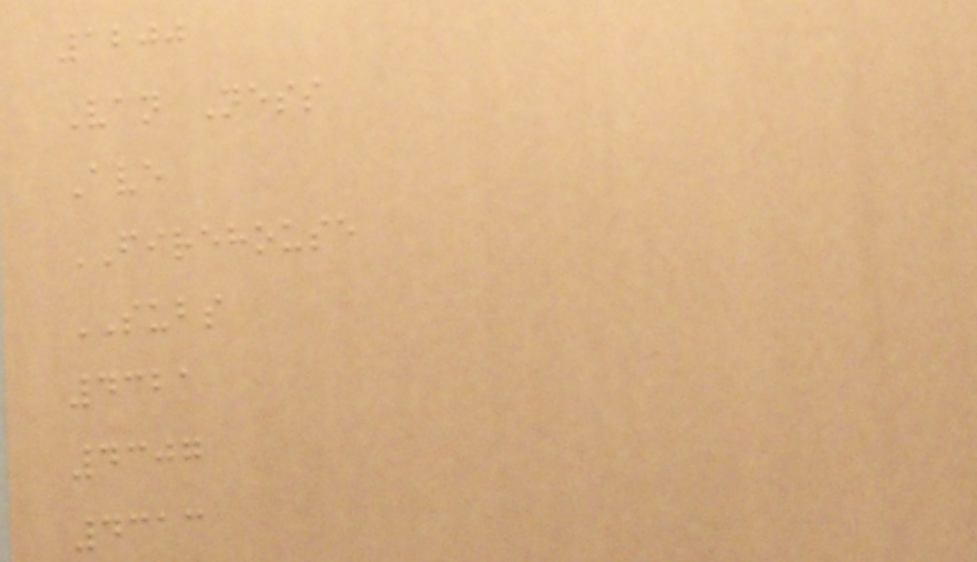1200
Van Ness
Ave
FIREHOUSE
SUBS
4321
4307
4313
